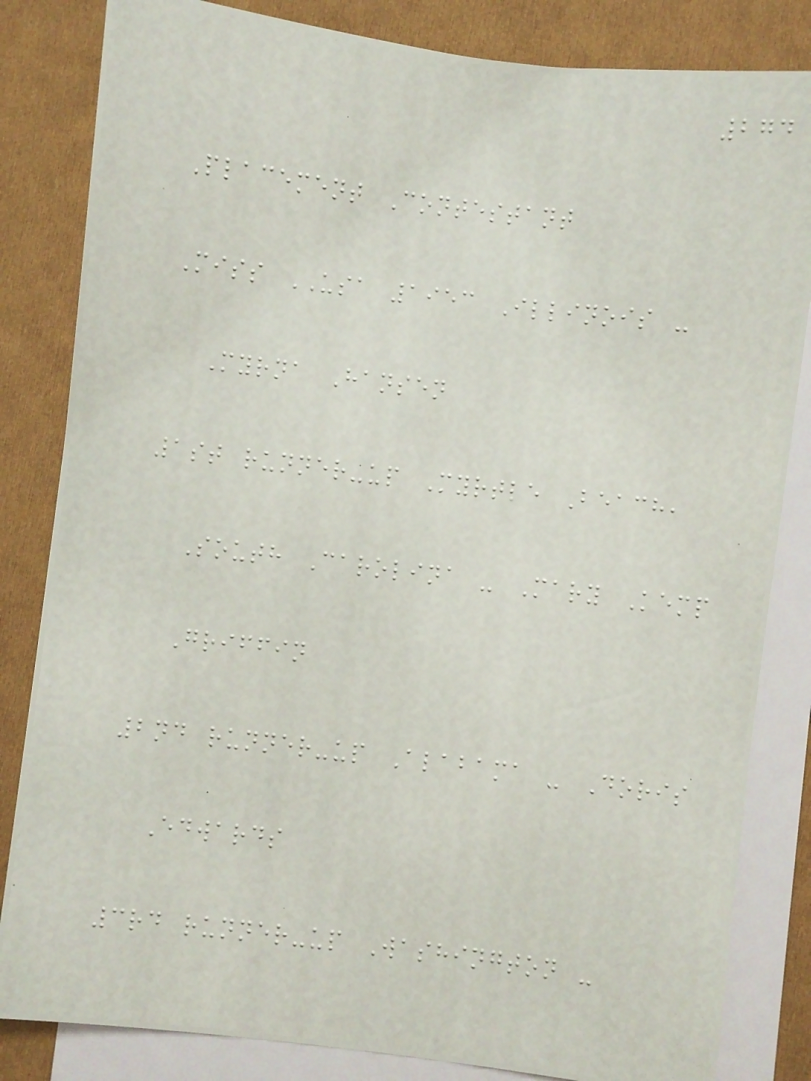274
Placement Contestant
Miss USA 1953 Illinois -
Myrna Hansen
1st runner-up Myrtle Beach,
South Carolina - Mary Kemp
Griffin
2nd runner-up Alabama - Doris
Edwards
3rd runner-up Washington -
